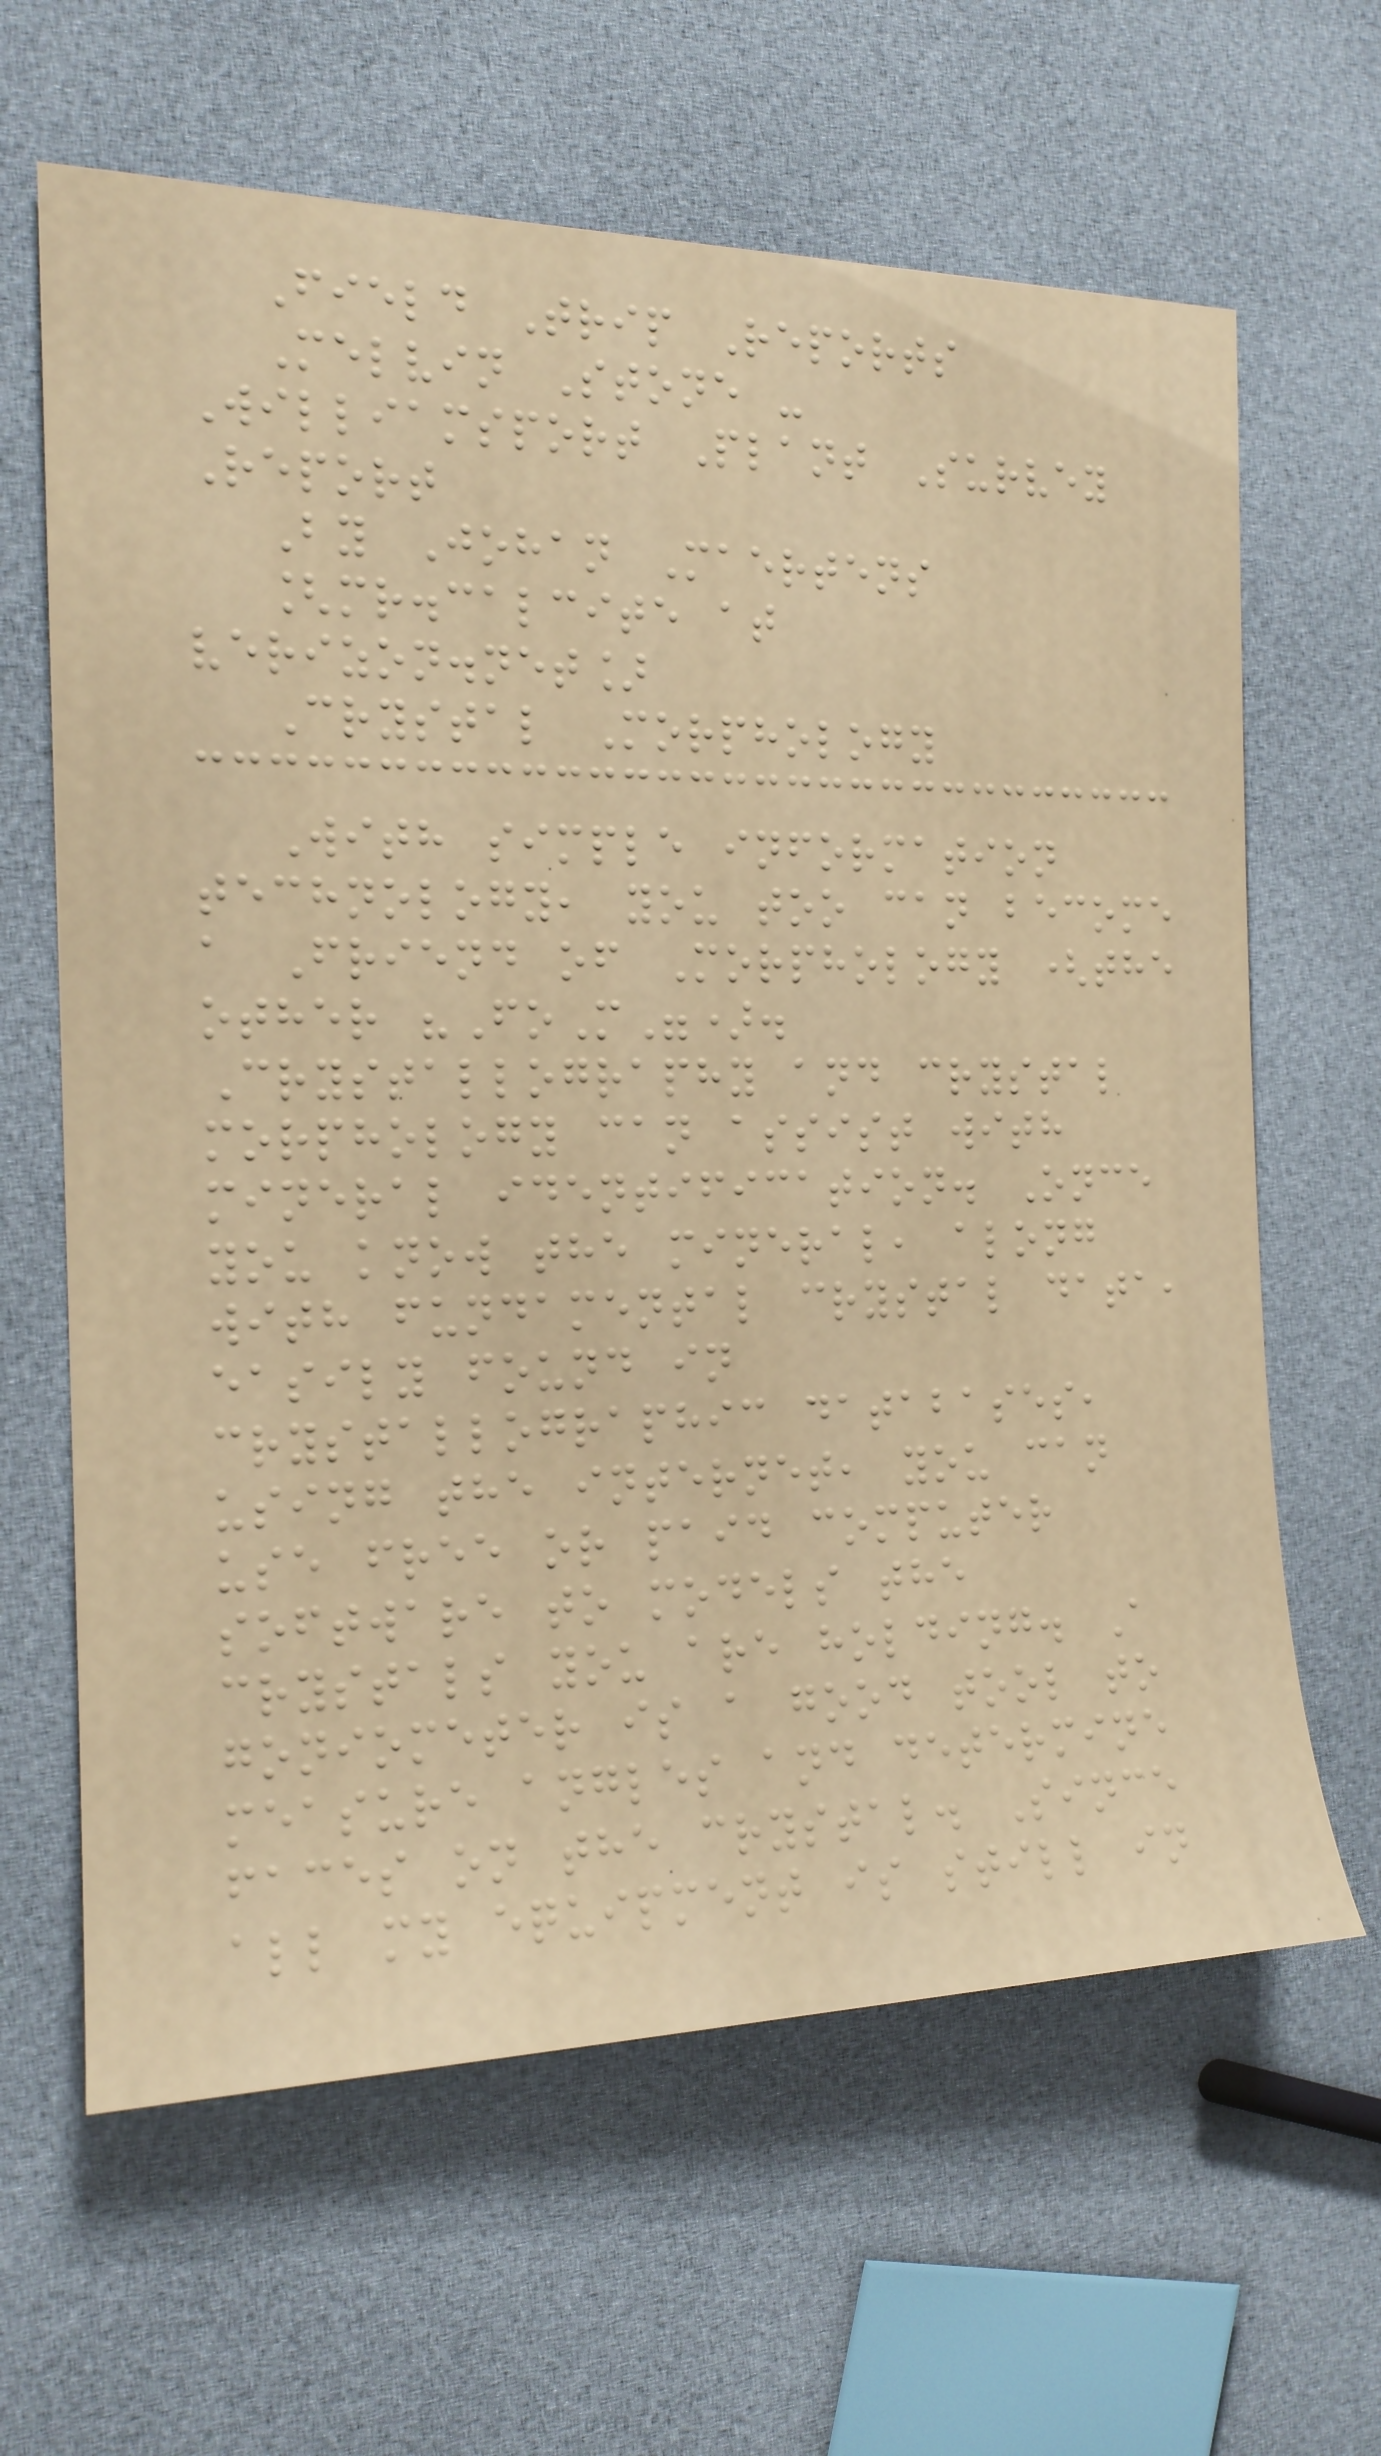Field Trip Reports
Melvin Stone -
Williamsport Plant Survey
Report
By Johan Maertens
[mr.calcite at
verizon.net]
Crystal Morphology
With simple information
technology, you too can become
a Friend of Morphology (the
other "FoM").
Crystallography and crystal
morphology can assist with
mineral identification. Once
you know the mineral, along
with fundamental crystal data,
easily found in
crystallographic databases,
using the internet, you can
use free or paid computer
software to models the
crystals you are holding. A
goniometer is a good tool to
measure angles and determine
faces on the crystal. Since
all my equipment is still in
